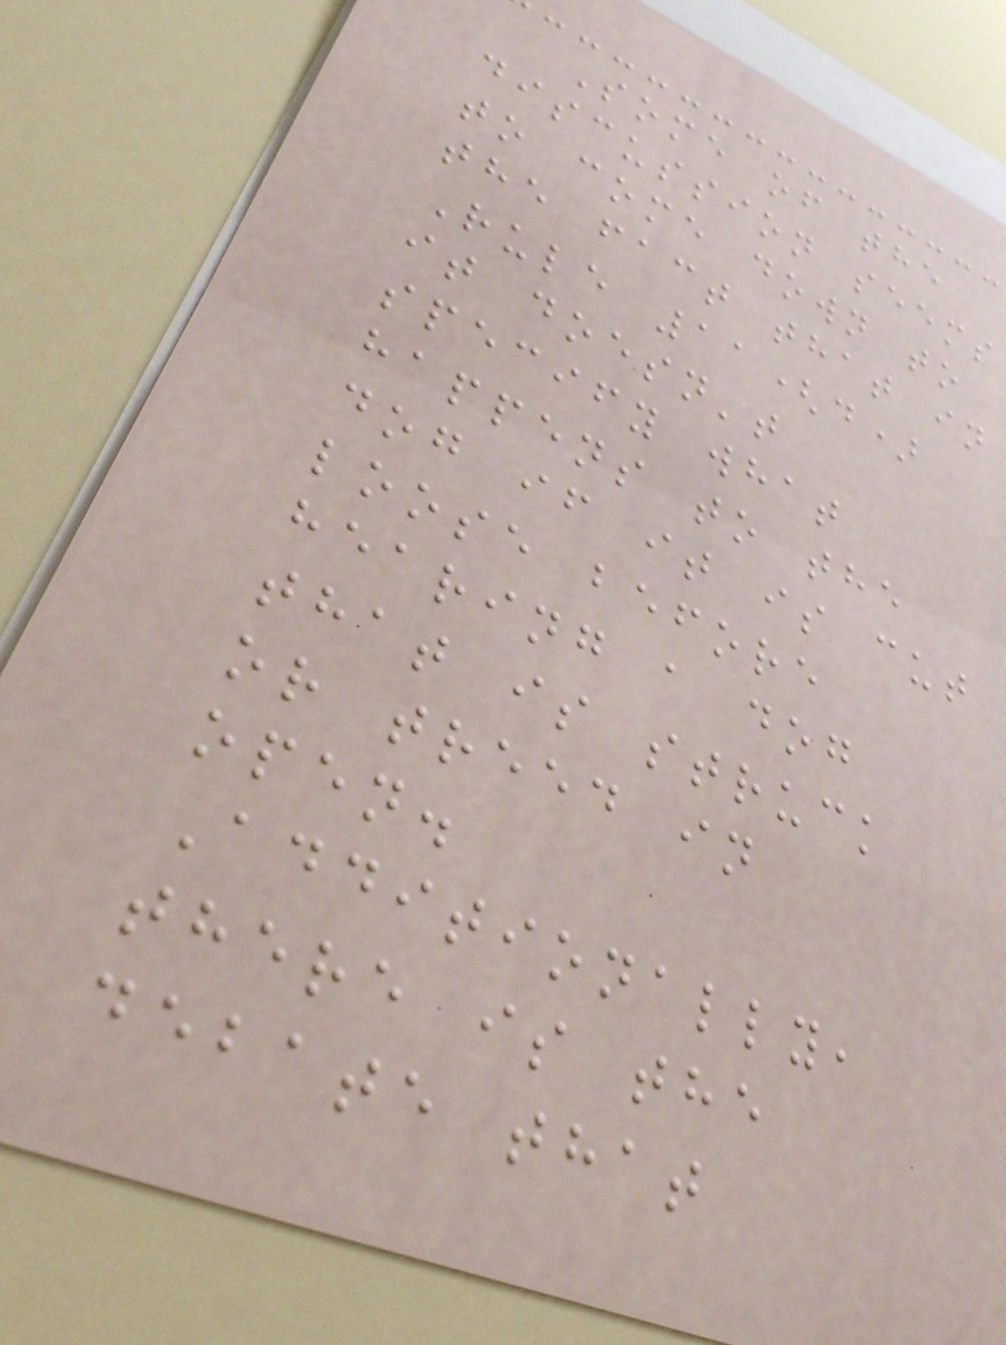Some of the
discussion seems
to come down to
the fact that in
Rule 11(d)
it doesn't
specify what
happens to the
dog if it is cut
loose before
hearing a dog
that is struck
or treed in
open.
Additionally,
there is the
debate that
